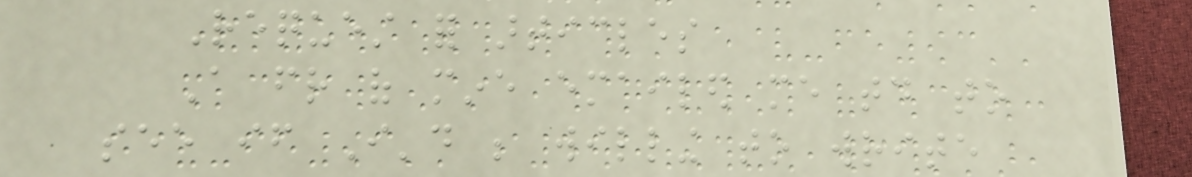Request for articles
A friend of mine emailed me today to
see if I'd be willing to write
